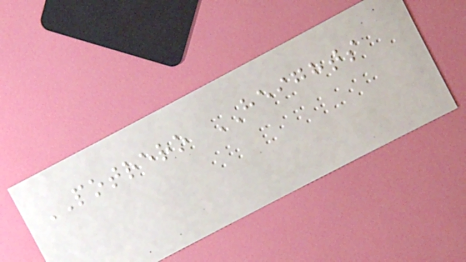POTRERO HEIGHTS
